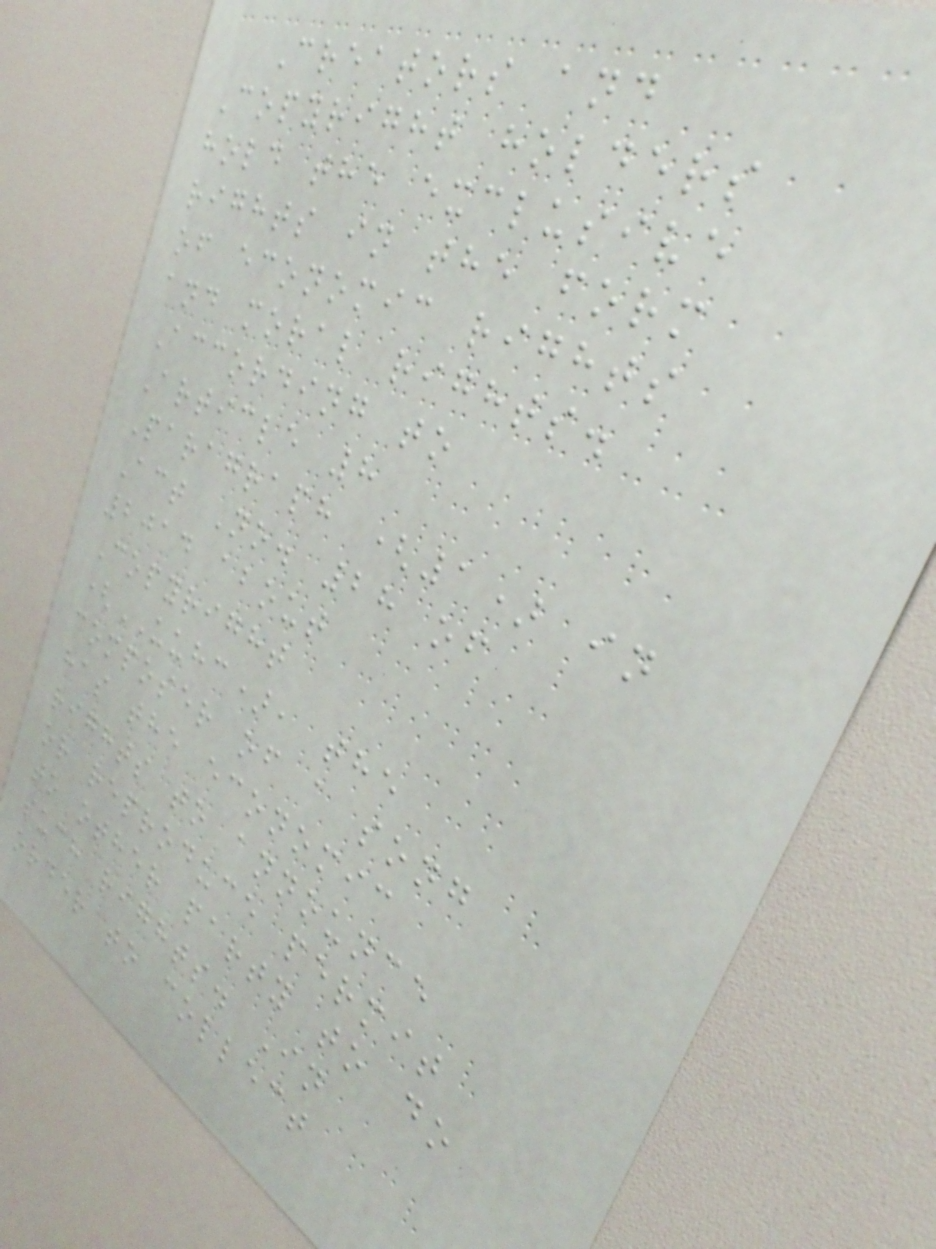Creators and
Copyright holders
hold the exclusive
rights in the form
of economic rights
and moral rights.
According to
Article 8
Paragraph (1) in
Act No. 28 of
2014 about
Copyright
(UUHC), the
composer of a song
has the economic
rights to announce
or reproduce permit
to other party to do
such rights. In
order to collect
